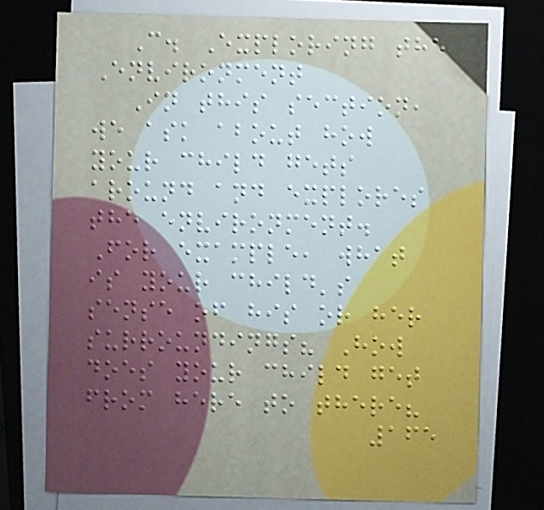C. Exploring the
Environment
In this section,
we ask about how
your child gets
around and explores
the environment.
For example, what
is your child's
sense of his or her
surroundings? How
does your child get
from here to there?
165
